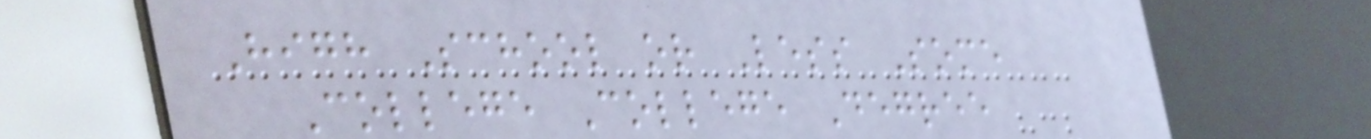High School or Less Some
College College Degree
